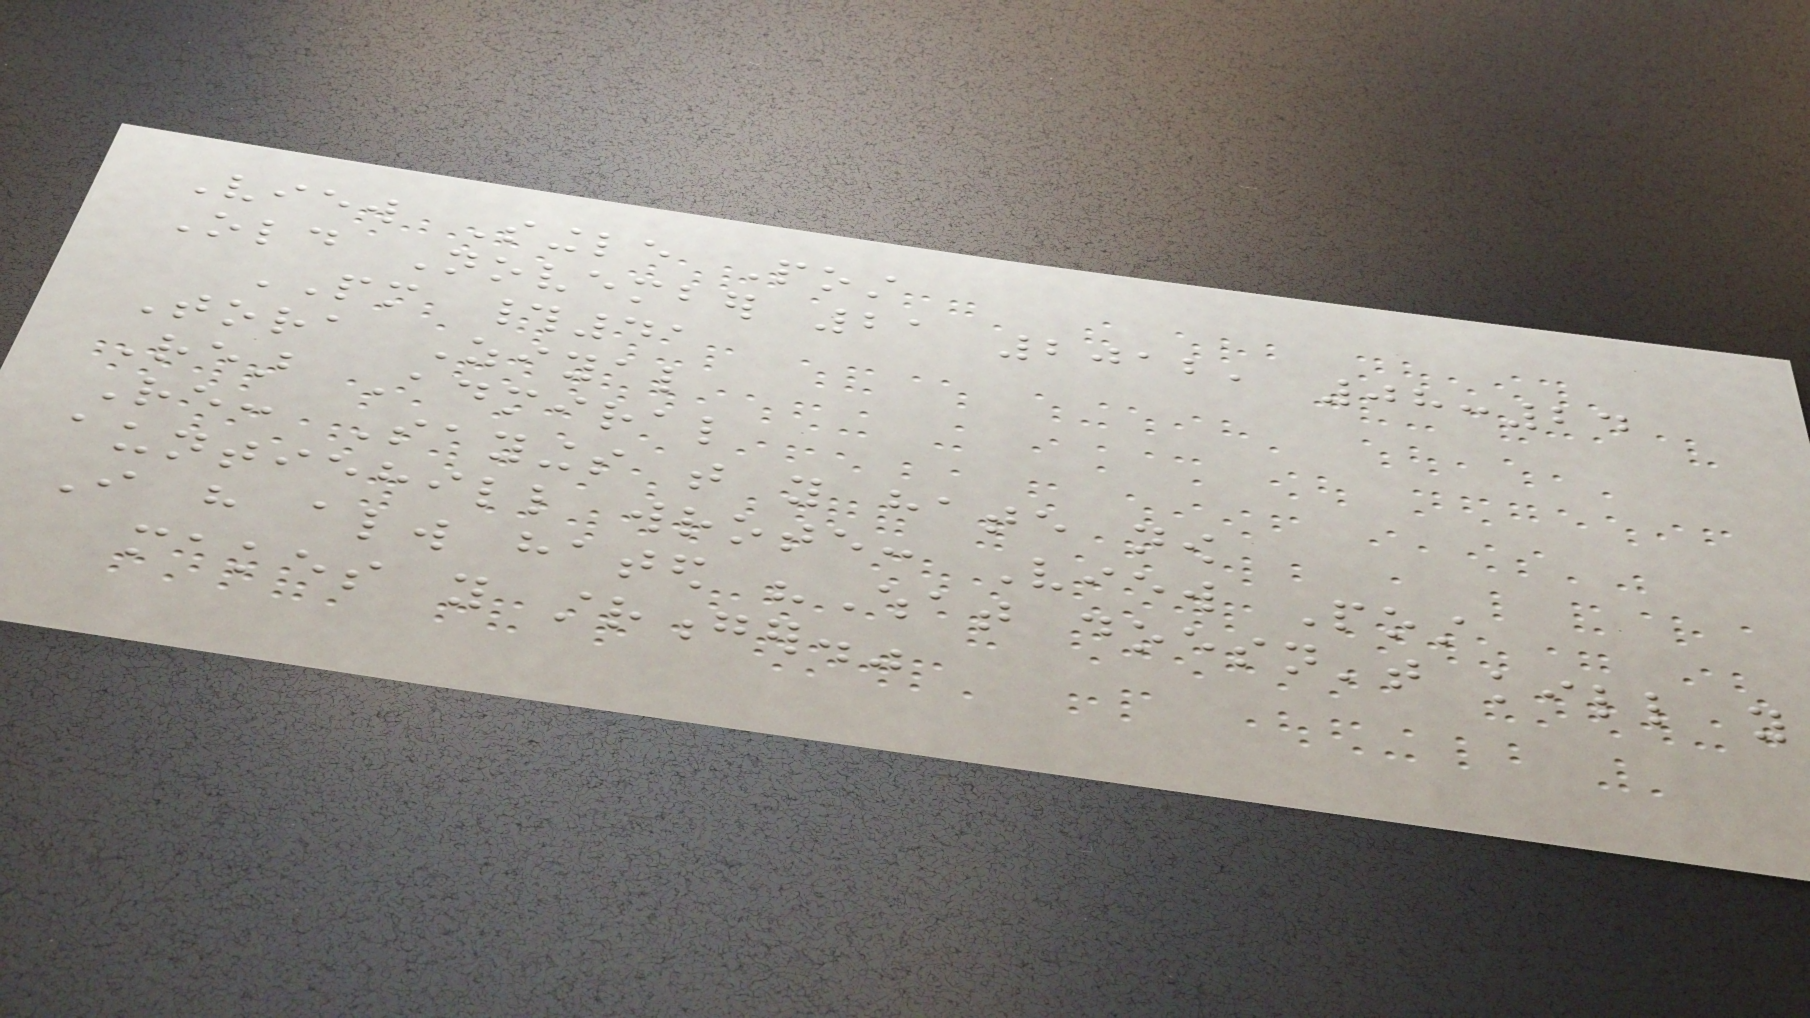View Single Post
Old November 21 2012, 08:24
PM #41
Tora Ziyal
Rear Admiral
Re: Sayings that you hate now
auntiehill wrote: View Post
I have always hated "What doesn't kill you
makes you stronger."
